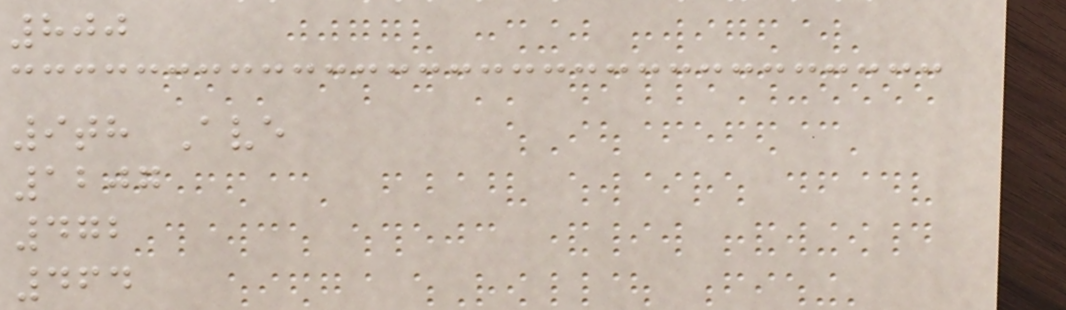800
9th Ave
1207
472
464
